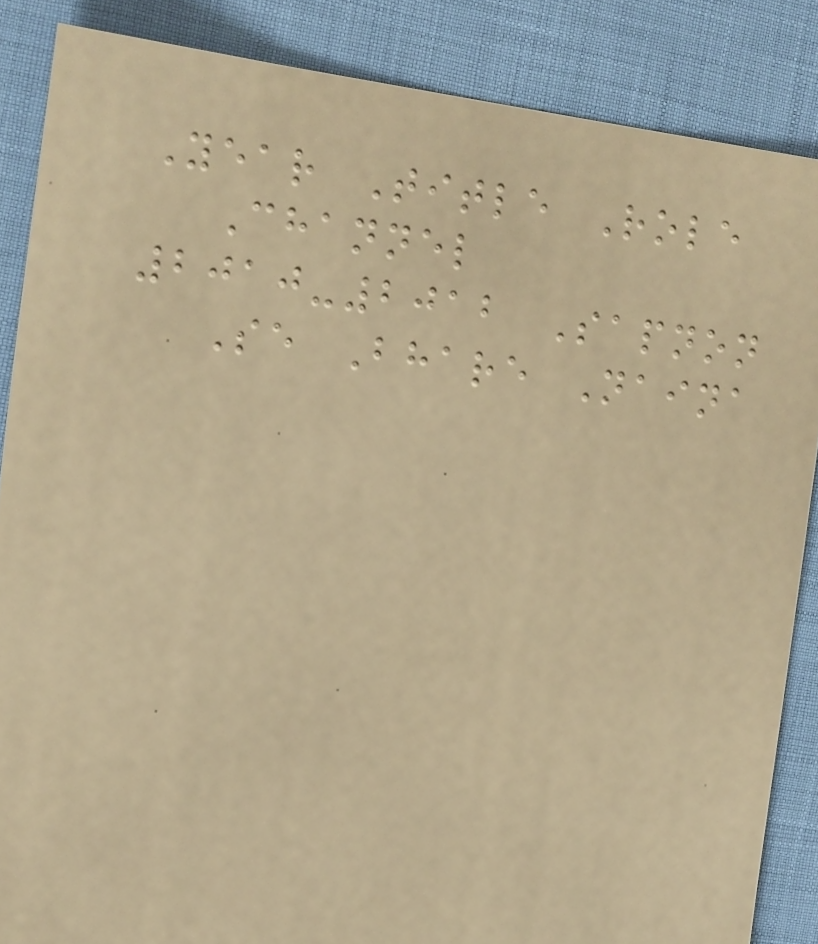Year Title Role
Channel
2010-2012 Sapnon
Se Bhare Naina
